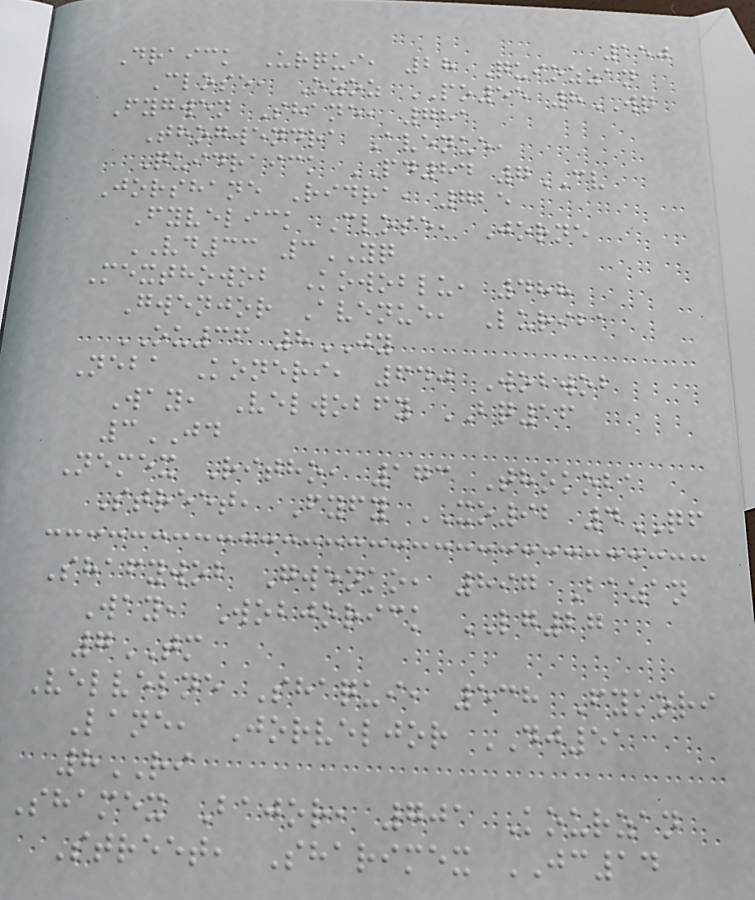150
Draick Urqui, 28 Quiozzan
Close, Ozoz PO55 8WQ
Fygwen Shane, 781
Thogwendra Avenue,
Quidraick PD84 7CV
Jorshane Ridra, 725
Fyvelick Close, Jorne
VD33 3YQ
Mexthowob Kowoblu, 488
Gwenjor Avenue, Luriba
OU36 8JY
Neba Koneri, 640 Wobwob
Way, Velwobfy BQ16
3JD
Nemex Ritho, 173 Thokoba
Street, Fyfy XO92 4QF
Shafywob Gwenko, 897 Bazan
Way, Wobjorick LG27
7TM
Velvelne Shaqui, 538 Fykori
Lane, Jorveljor DJ51
8RI
Shamex Bajor, 701 Kourzan
Street, Sharimex JC14
